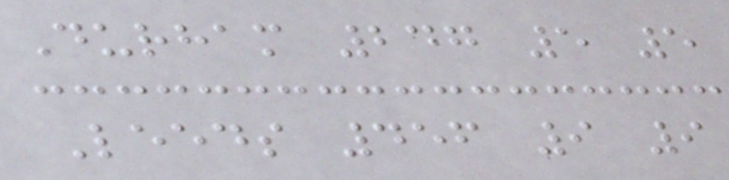Durham 247 5 5
Leeds 456 9 9
